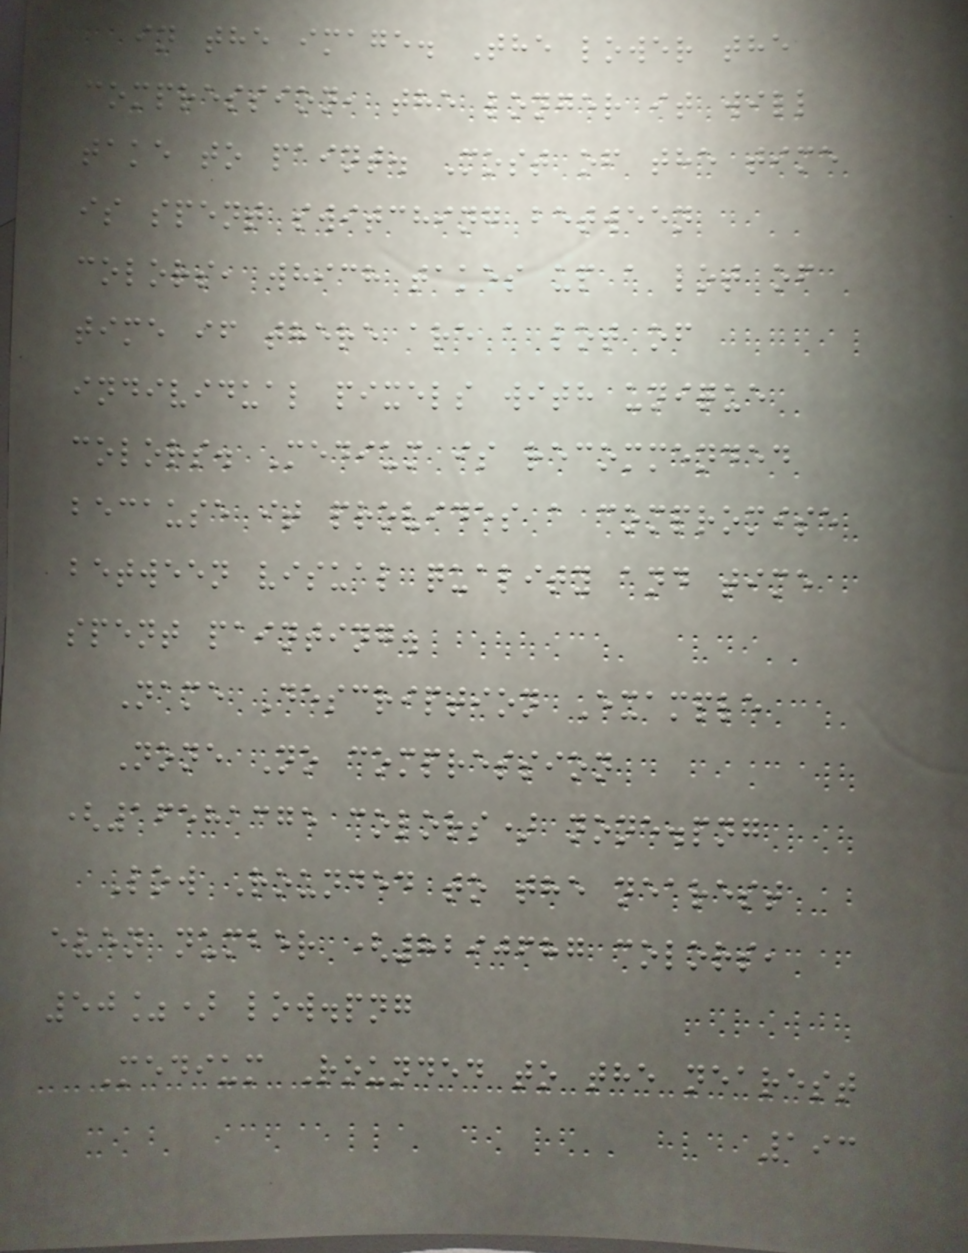in the image. The lower the
compression, the longer it will
take to paint. Most of the time
is spent switching between
colors, which takes up a lot of
time if there are a lot of
individual pixels with unique
colors. Medium is recommended
because it provides a compromise
between visual quality and time
spent painting.
Name Description Example
None No compression
(16581375 colors) none.png
Low Rounded to the nearest
even number (8290687 colors,
50%) low.png
Medium Rounded to the nearest
193
